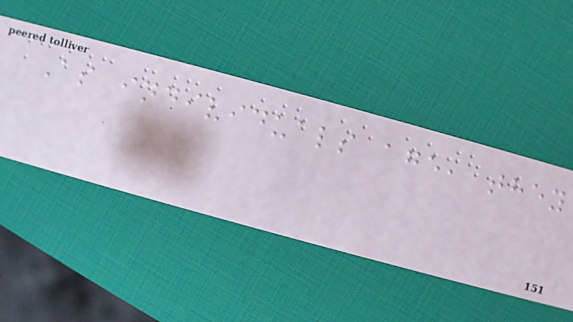As individuals age, they
